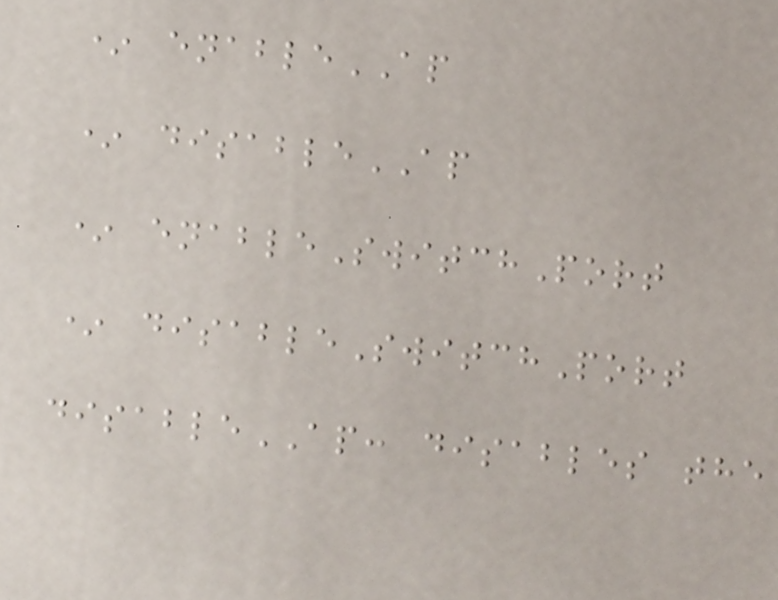* enableAP
* disableAP
* enableSwitchPort
* disableSwitchPort
disableAP: disables the
